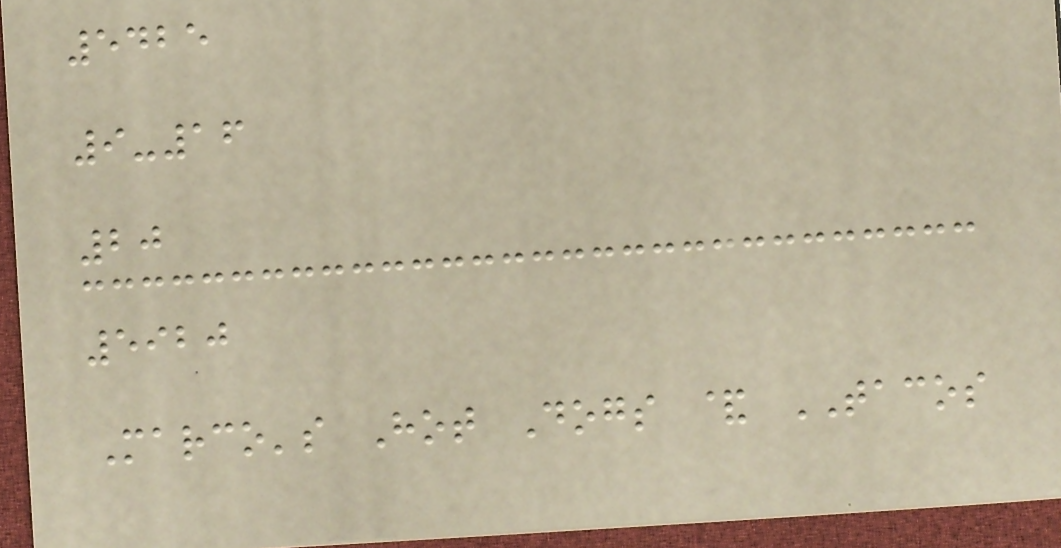5425
9-16
20
5920
Marco's Hot Dogs & TACOS
